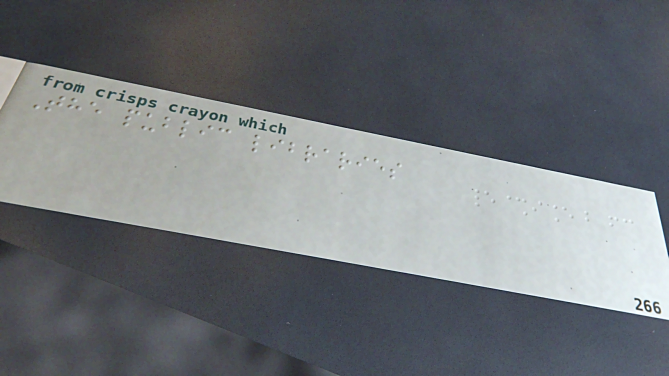The public libraries
